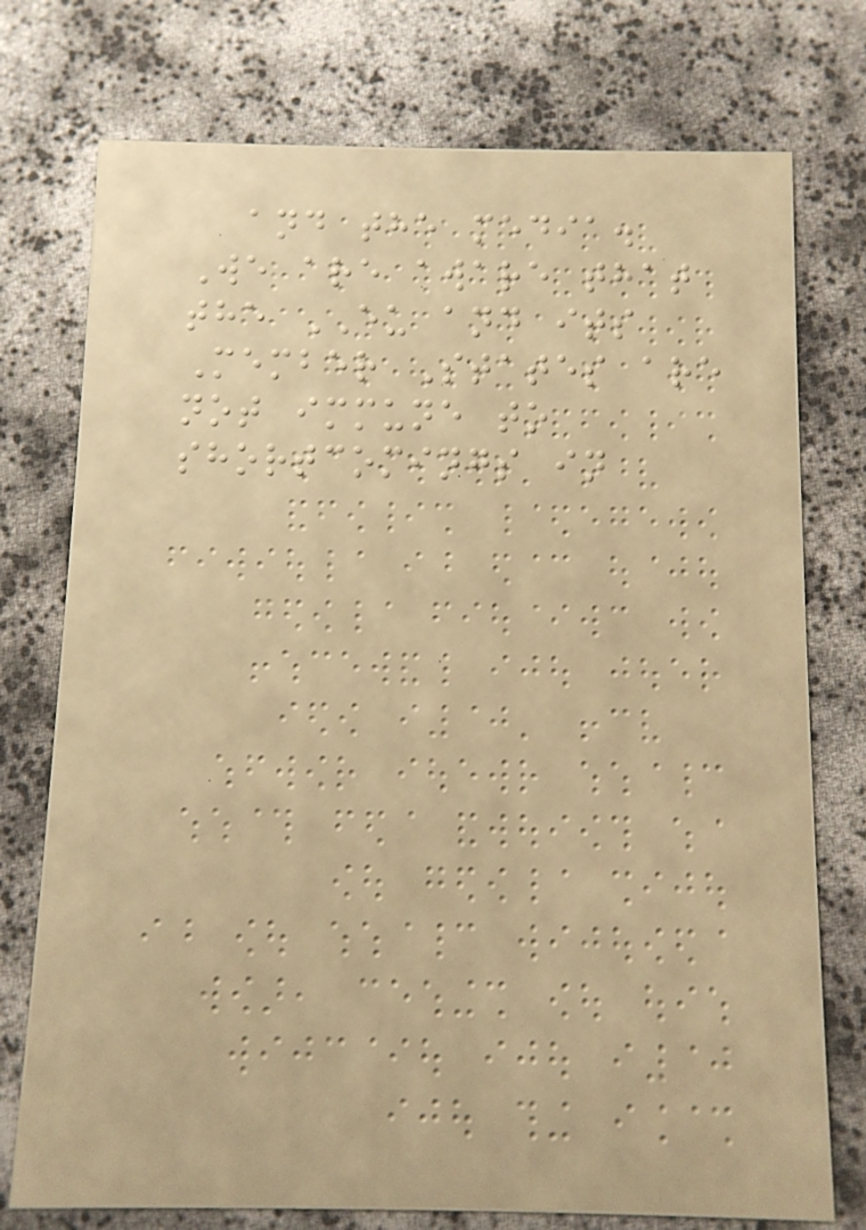and the media.
We are aware that
the EU and its
Member States are
not immune to
shortcomings in
